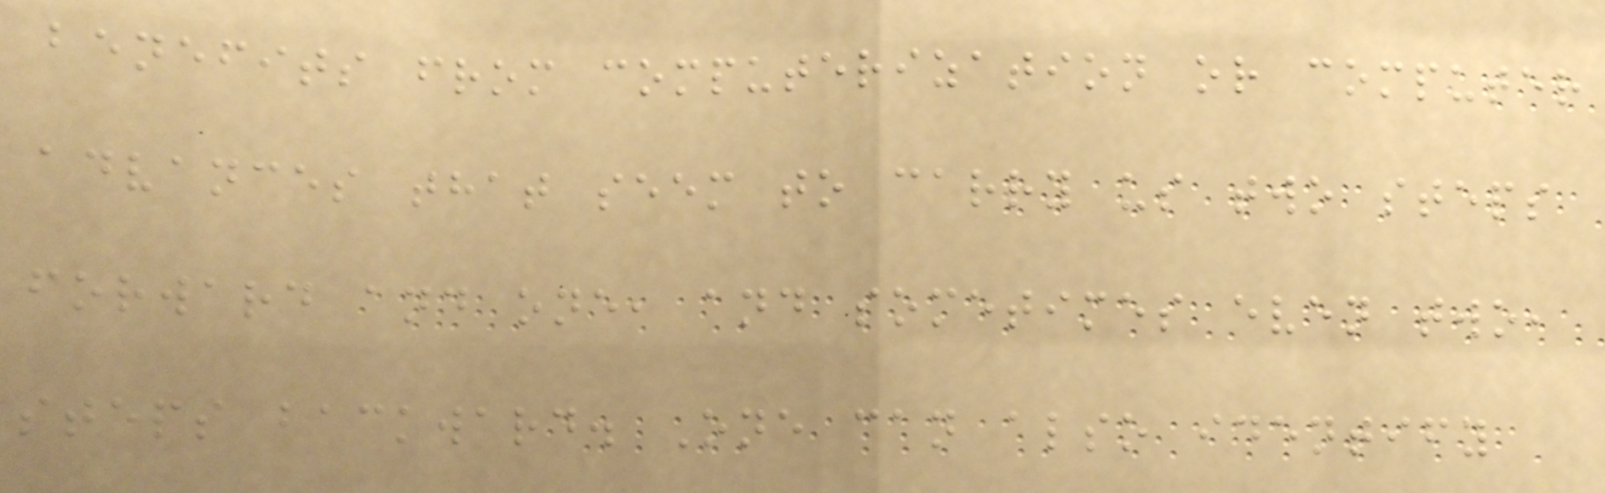benefits from computerization or computer
advances that seem to carry us two steps
forward and one, and sometimes even two,
steps backward. One can also identify
